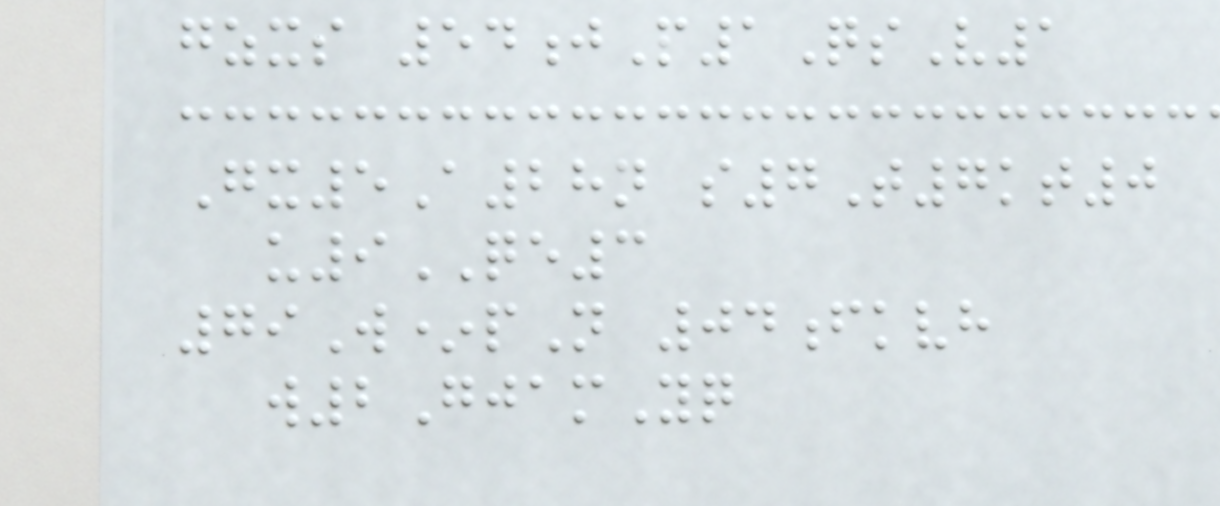gzxs 54jP1QsV1
Gx5A28n s7T7kt0
u9QE3
79W*pN 04fkvh
w2GjamYq
